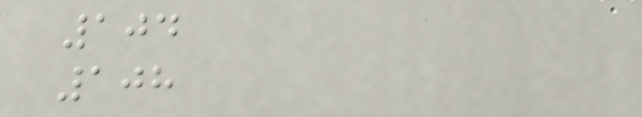104
108
